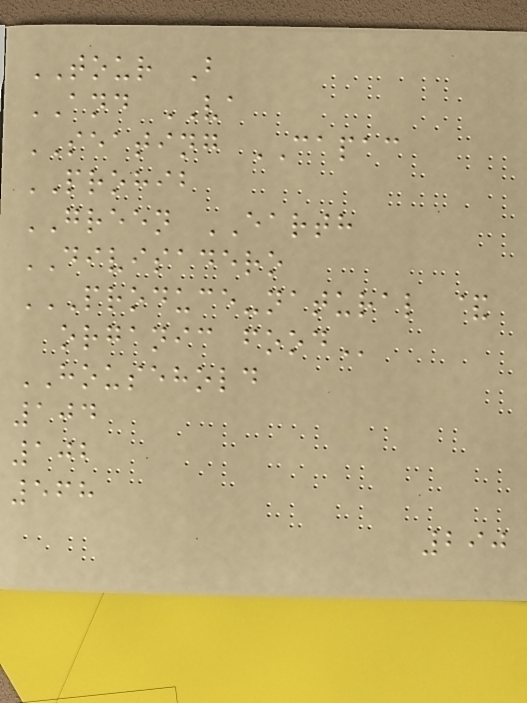TOUR B
AND VA
SEATING CAPAC
PROHIB
GREEN EARTH
DIVISADERO
PRODUCE-NATURAL &
ORGANIC FOOD
HOUSEHOLD
104
102
568
290
